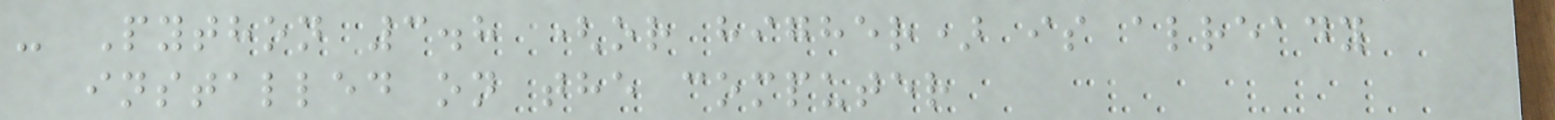- Python 3.8 (or higher) is already
installed on the computer
